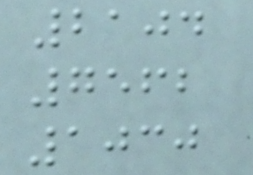2104
7562
1030
